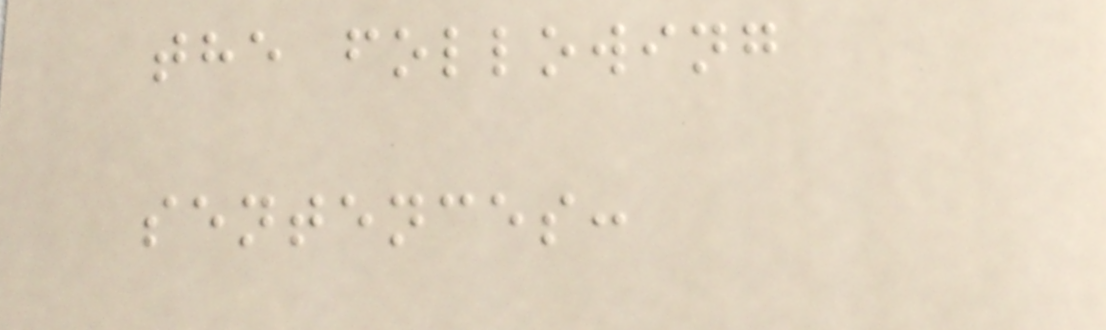the following
sentences:
